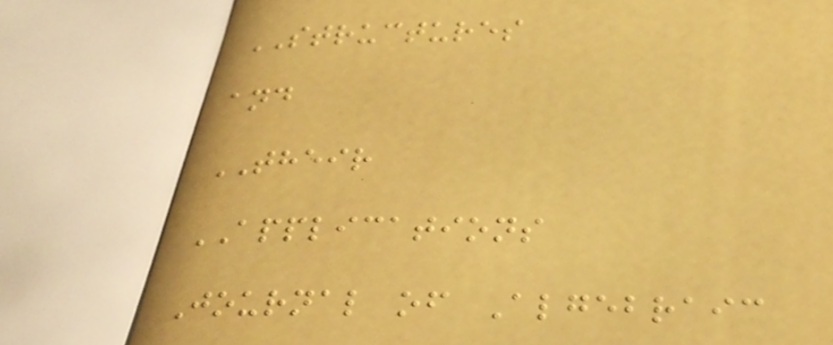STRUCTURES
and
THEIR
APPLICATIONS
Journal of Algebraic
